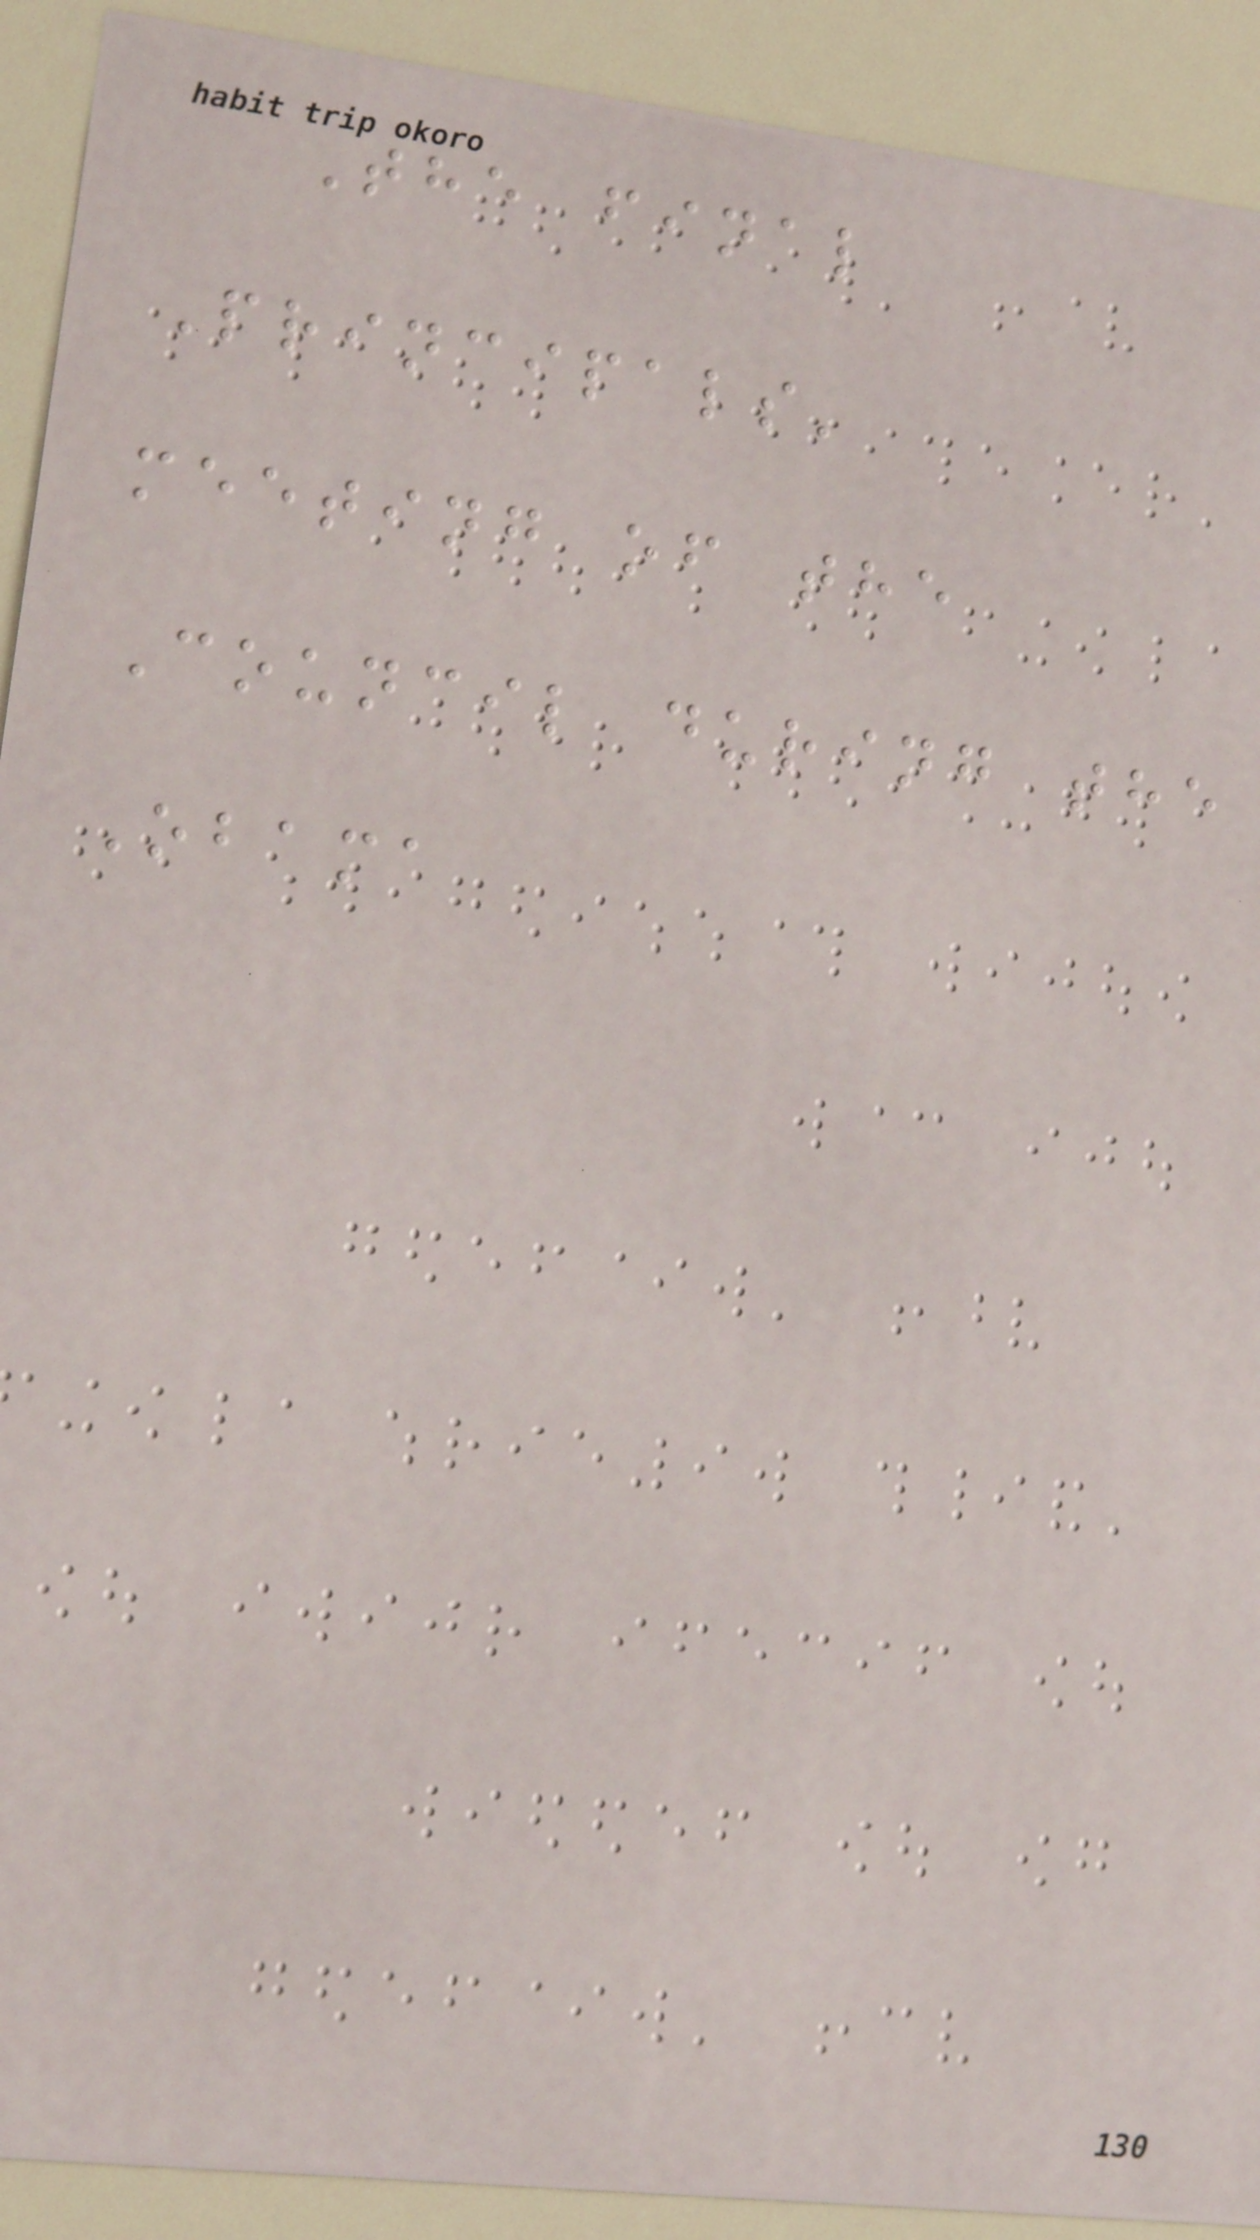The final
Principals'
meeting of the
Council during the
Obama
